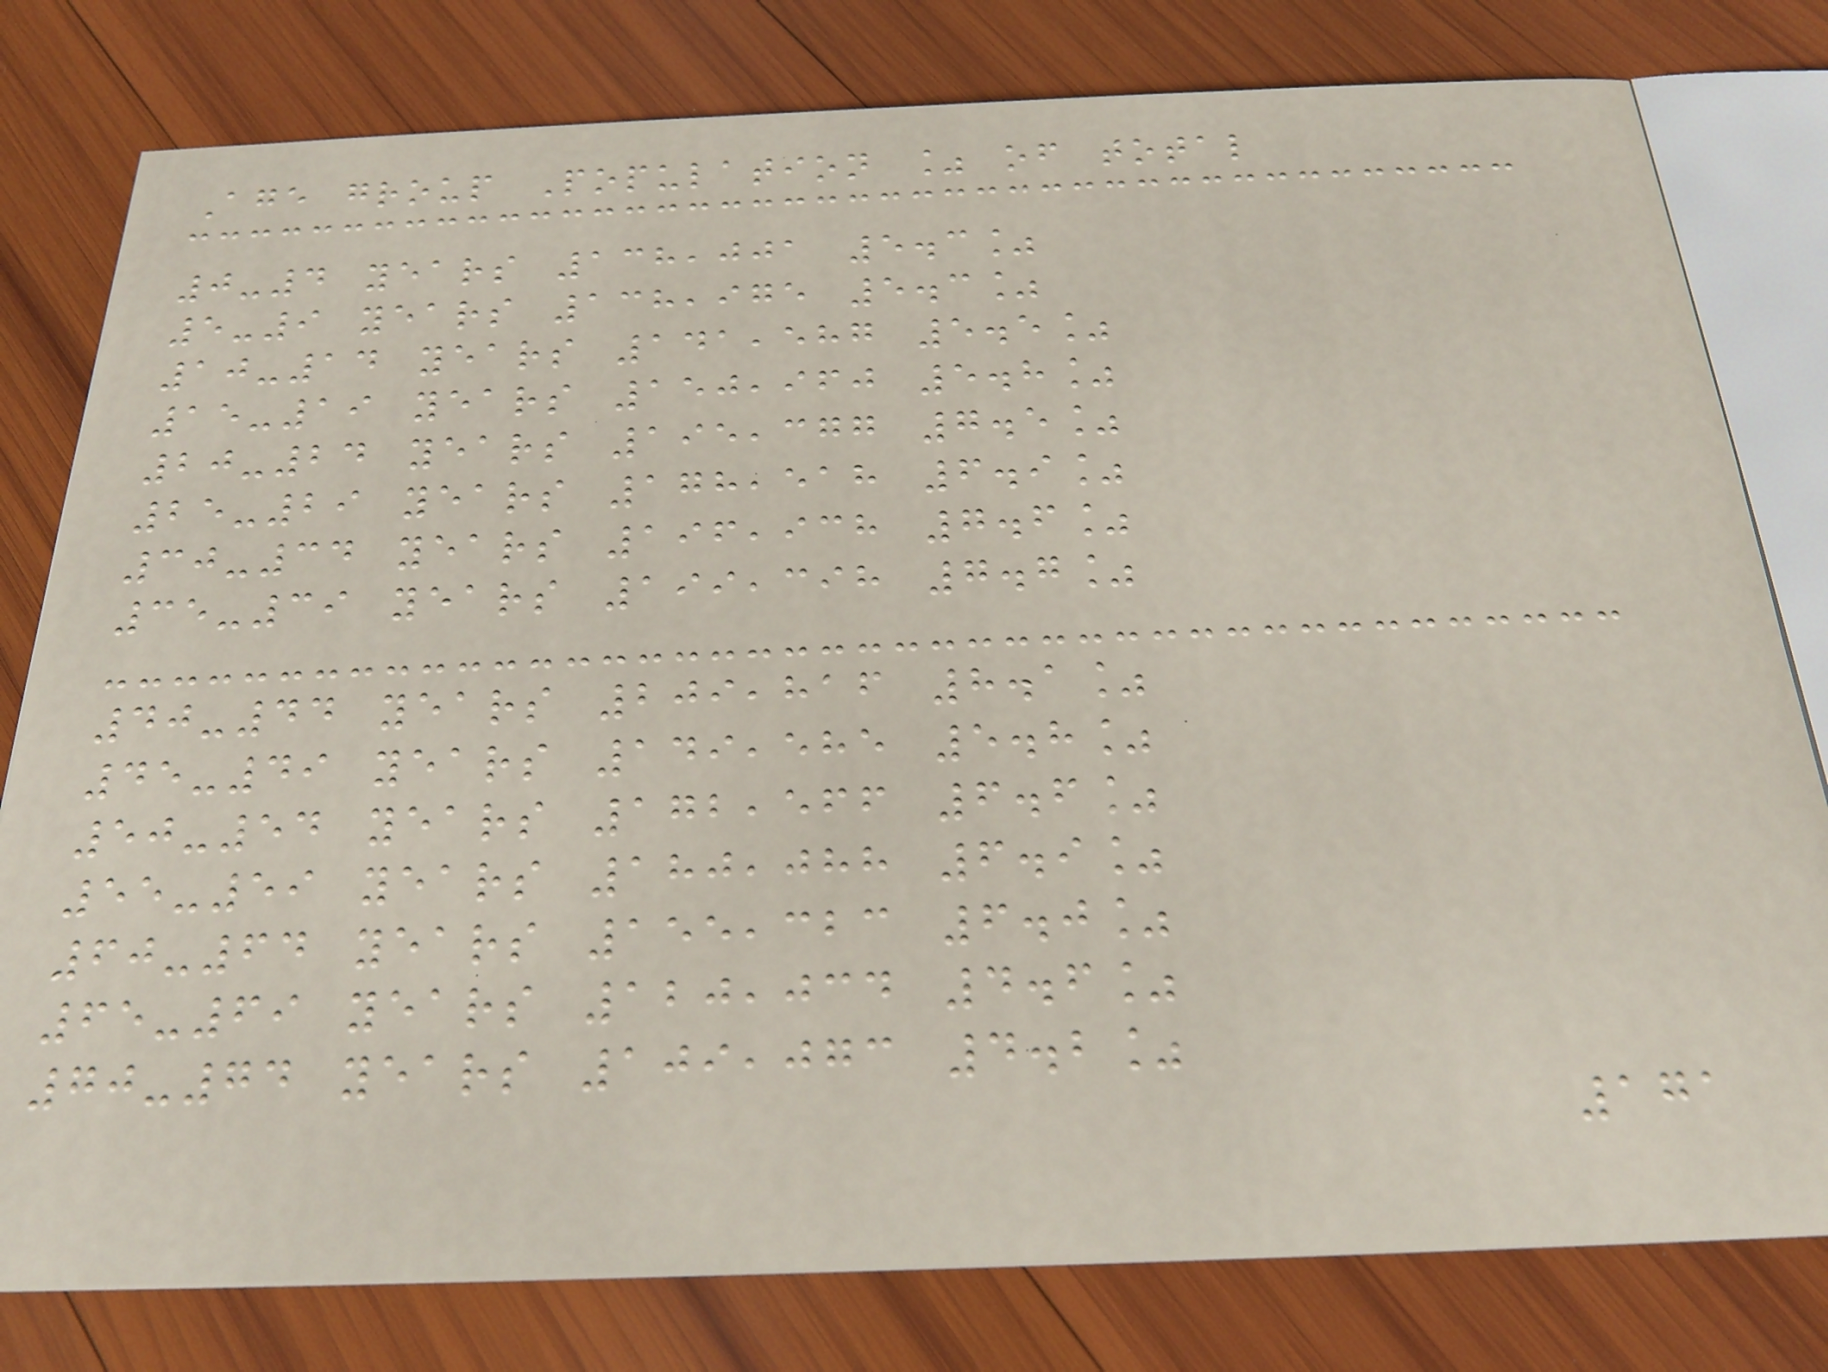Age group Population % of total
0-4 years 138,001 5.3%
5-9 years 138,975 5.3%
10-14 years 141,587 5.5%
15-19 years 150,960 5.8%
20-24 years 195,377 7.5%
25-29 years 178,518 6.9%
30-34 years 196,938 7.6%
35-39 years 199,398 7.7%
40-44 years 209,816 8.1%
45-49 years 149,585 5.8%
50-54 years 172,566 6.6%
55-59 years 180,088 6.9%
60-64 years 155,323 6.0%
65-69 years 120,034 4.6%
70-74 years 109,073 4.2%
171
